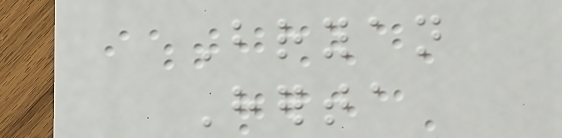Bryan
Herta
